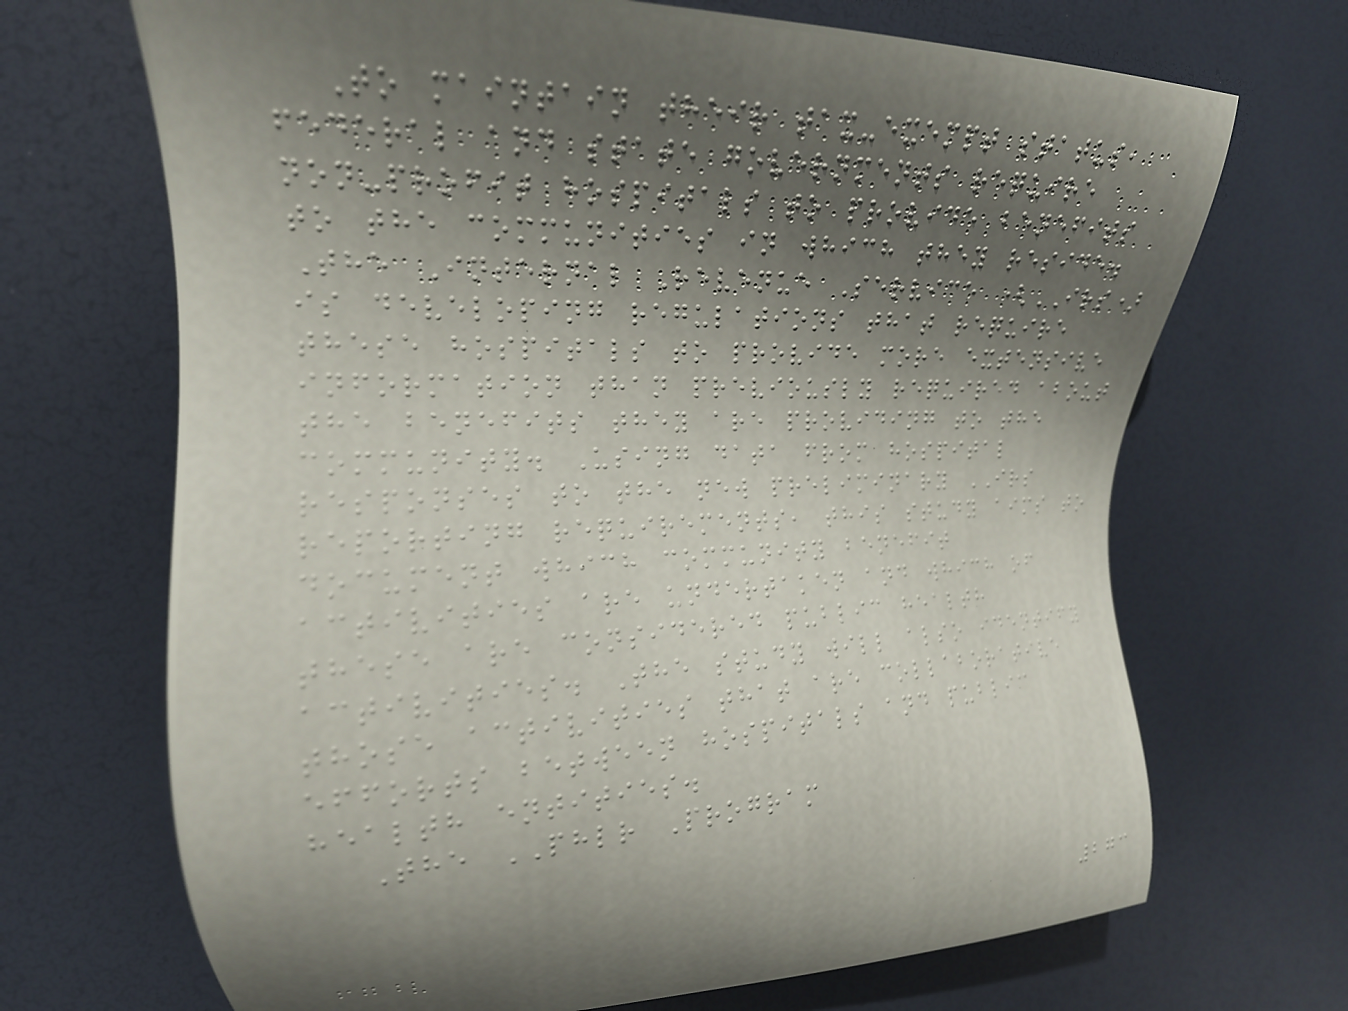To maintain their tax-exempt status,
federal and state governments require
non-profit hospitals to provide benefits
to the communities in which they reside.
The Internal Revenue Service (IRS)
is developing regulations that require
these hospitals to provide more extensive
information than previously required about
the benefits they are providing to the
community. Using data from hospital
responses to the new preliminary IRS
reporting requirements, this study aims to
document which community benefit
activities are undertaken and which of
these are considered public health
activities. The study will also identify
those activities that are collaborative
efforts between hospitals and public
health entities.
The PHLR Program
273
